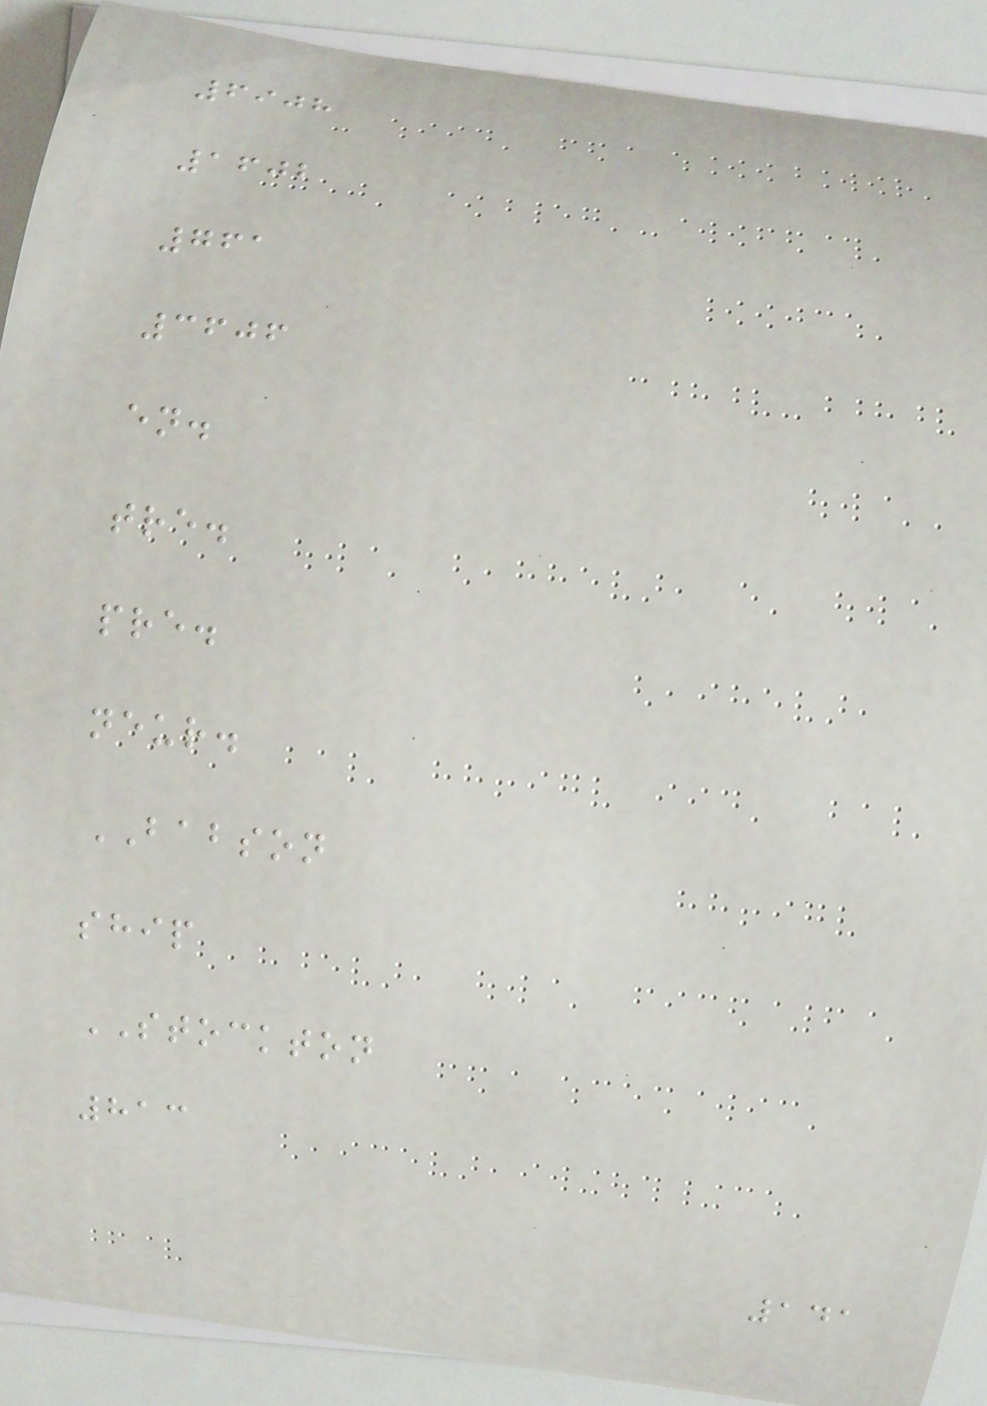6908
1602
761
3606
en.
tre.
pre.
neur.
BABSON
ship
STOCKTON
813
141
